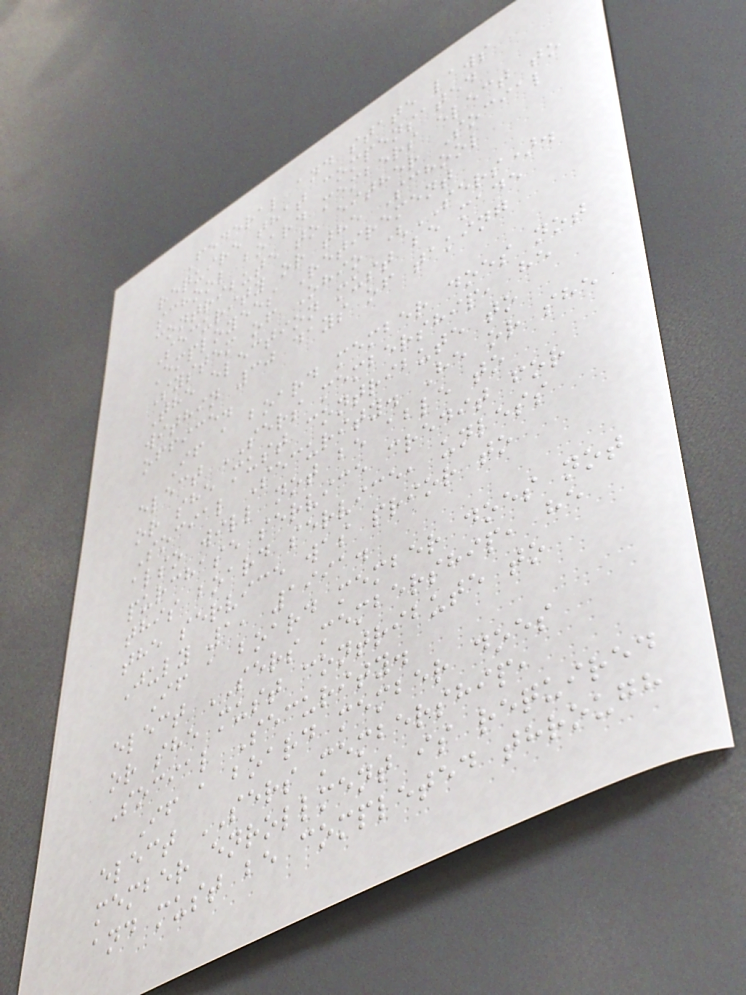Federal and state laws
require that compensated
school board members elect to
contribute to either Social
Security or the School
Employees Retirement
System of Ohio (SERS).
The election must be made
within 30 days of taking
office.
If a board member does not
elect SERS membership, he
or she must contribute to
Social Security. He or she
also will not be able to
purchase service credit for
this board service, unless
the service was prior to
July 1, 1991.
If a board member does not
elect SERS membership, he
or she must contribute to
Social Security.
If a board member does
elect SERS membership,
member enrollment is required
and must be completed through
